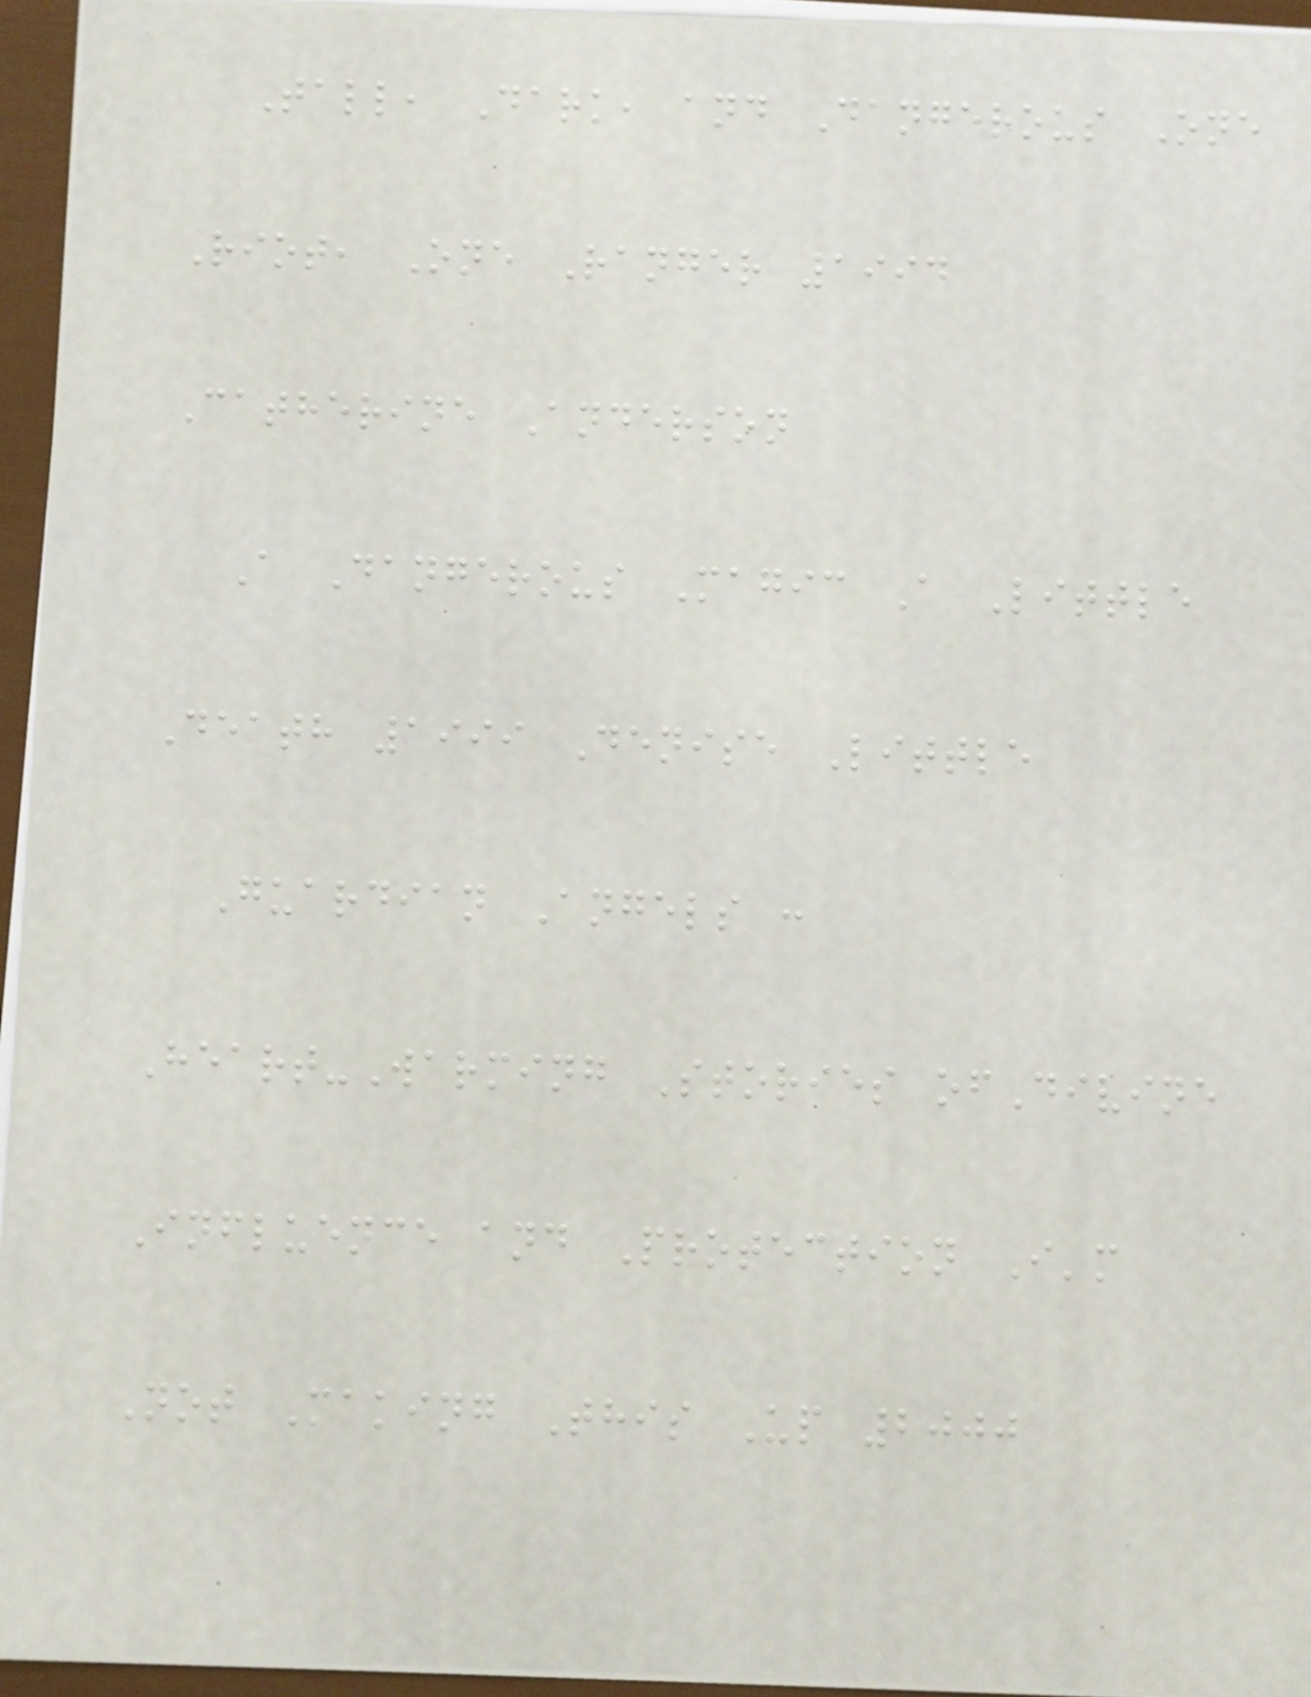Tall, Dark, and Dangerous One
Riot, One Ranger 1994
Catherine Anderson
A Dangerous Magic A Little
Death 1999 Denise Little
Guardian Angels :
Heart-Warming Stories ofDivine
Influence and Protection I'm
Not Making This Up 2000
